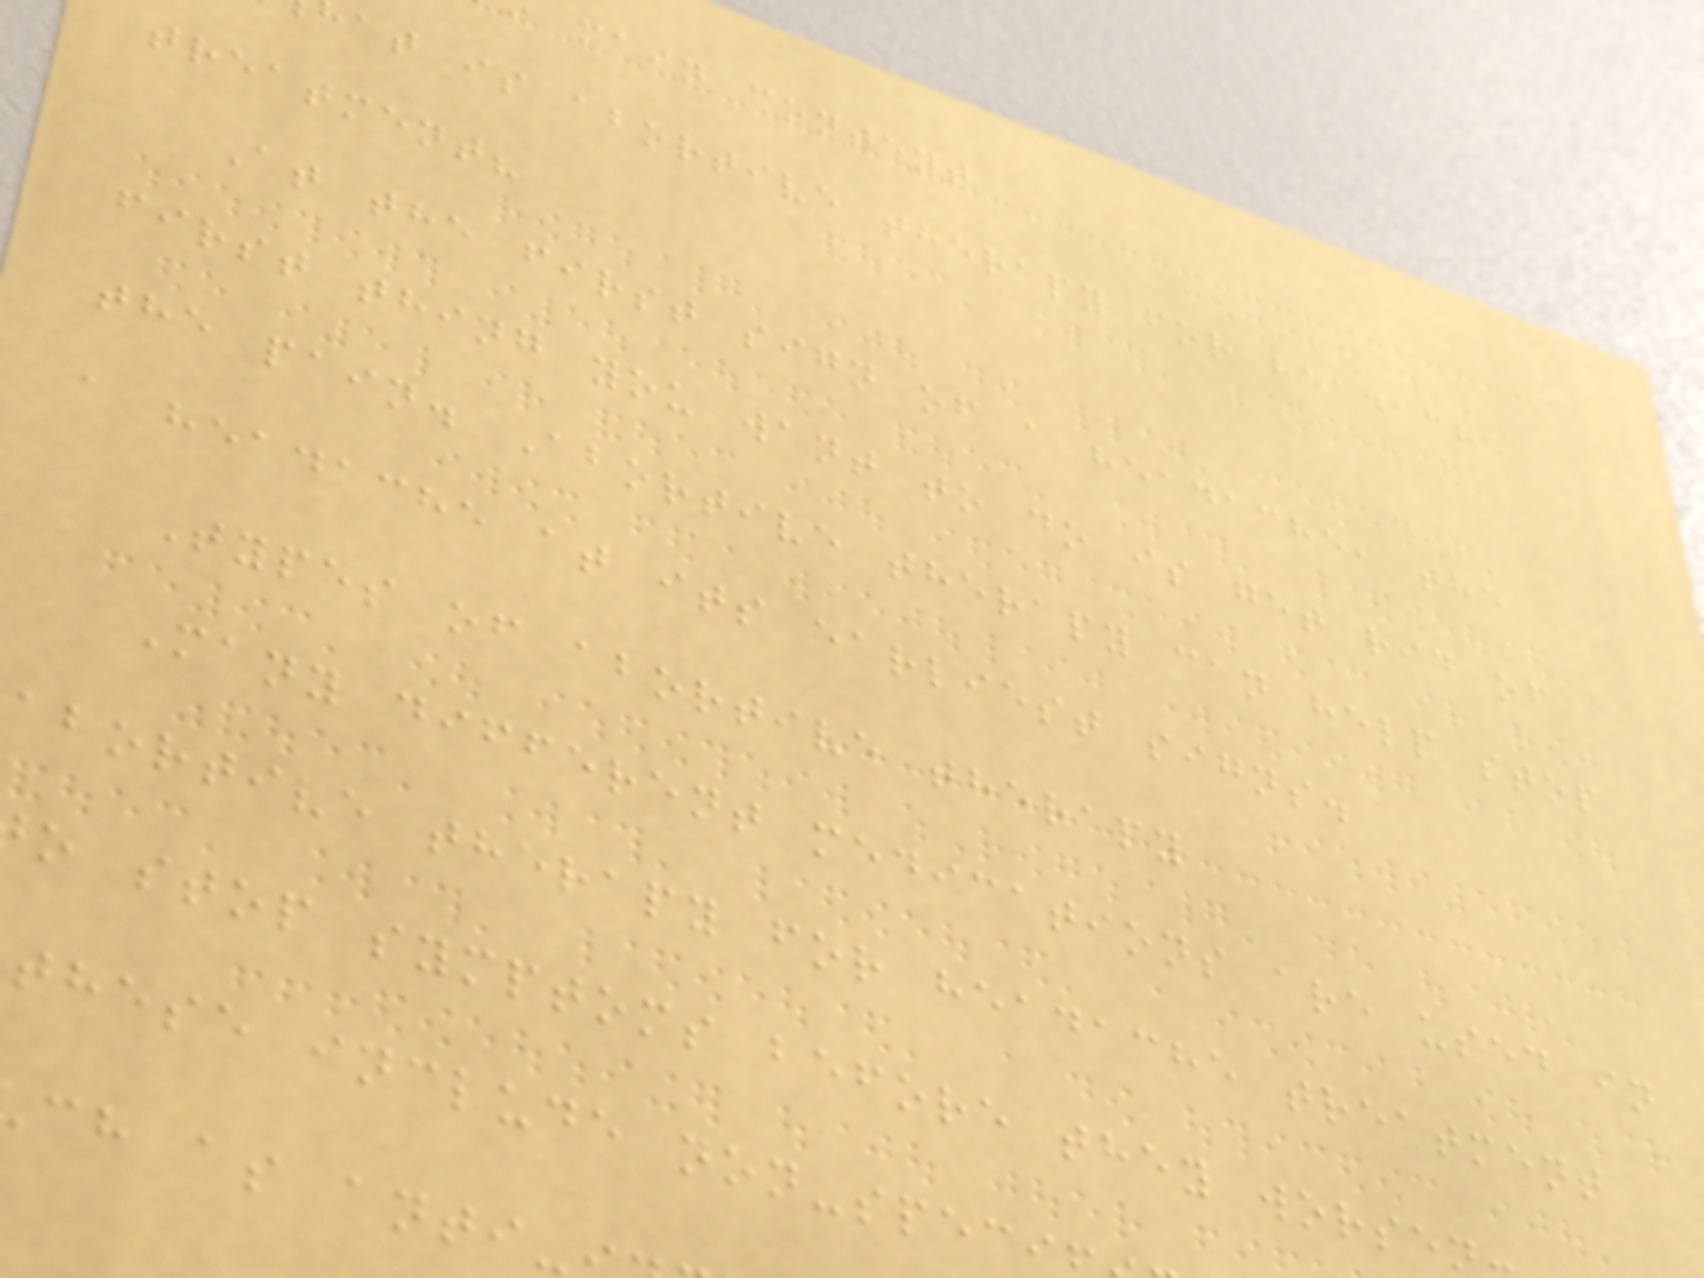main content
at is abortive therapy for headache
treatment?
At the first sign of a headache, the
first thing you want to do is get rid of
the pain. Abortive therapy can help stop
a headache at its earliest signs.
Types of abortive therapy
Many different medications are used in
abortive therapy for headache treatment
o stop symptoms before they worsen
these include non-speci
ch as anti-
